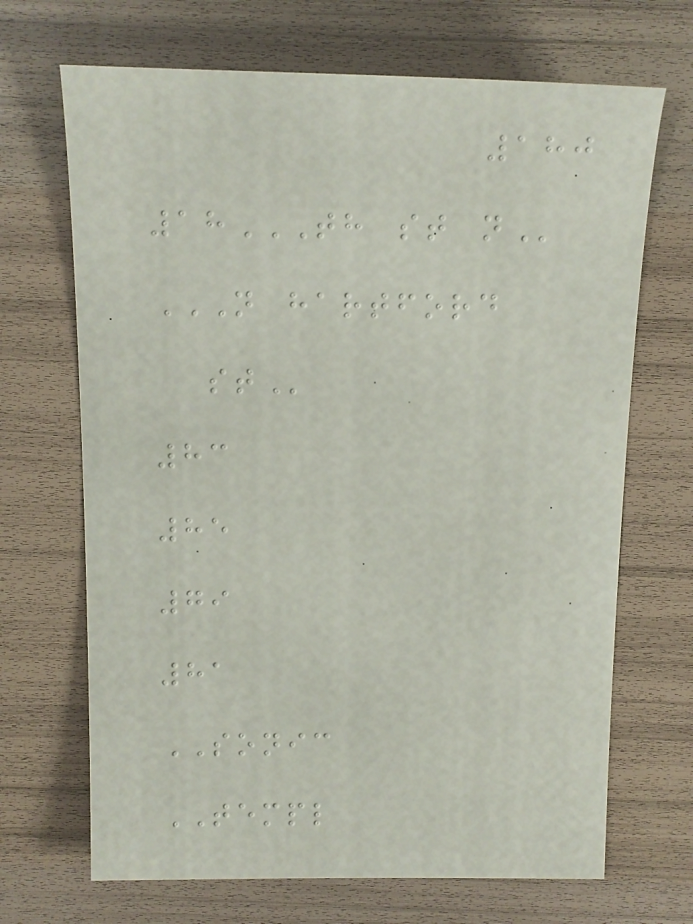180
18TH ST N
N HARTFORD
ST
83
85
79
81
SONIC
TEMPL
